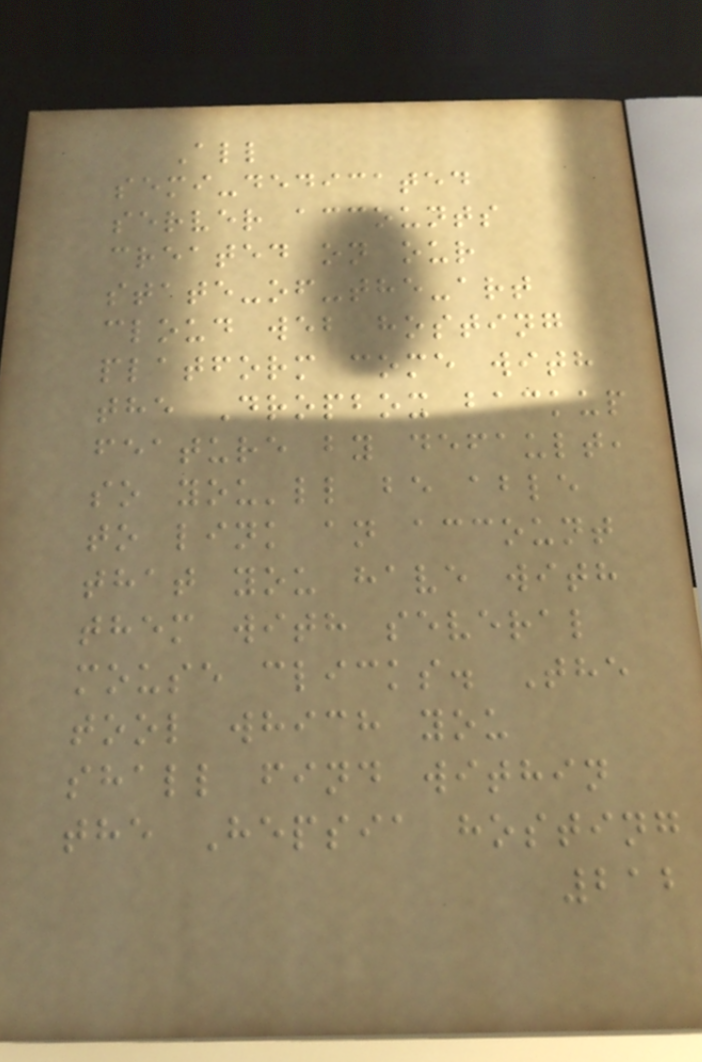All
semi-dedicated
server accounts
created on our
state-of-the-art
cloud web hosting
platform come with
the Dropbox backup
feature by default,
so you'll be able
to link an account
that you have with
them with several
mouse clicks. The
tool which you
shall find within
the Hepsia hosting
212
